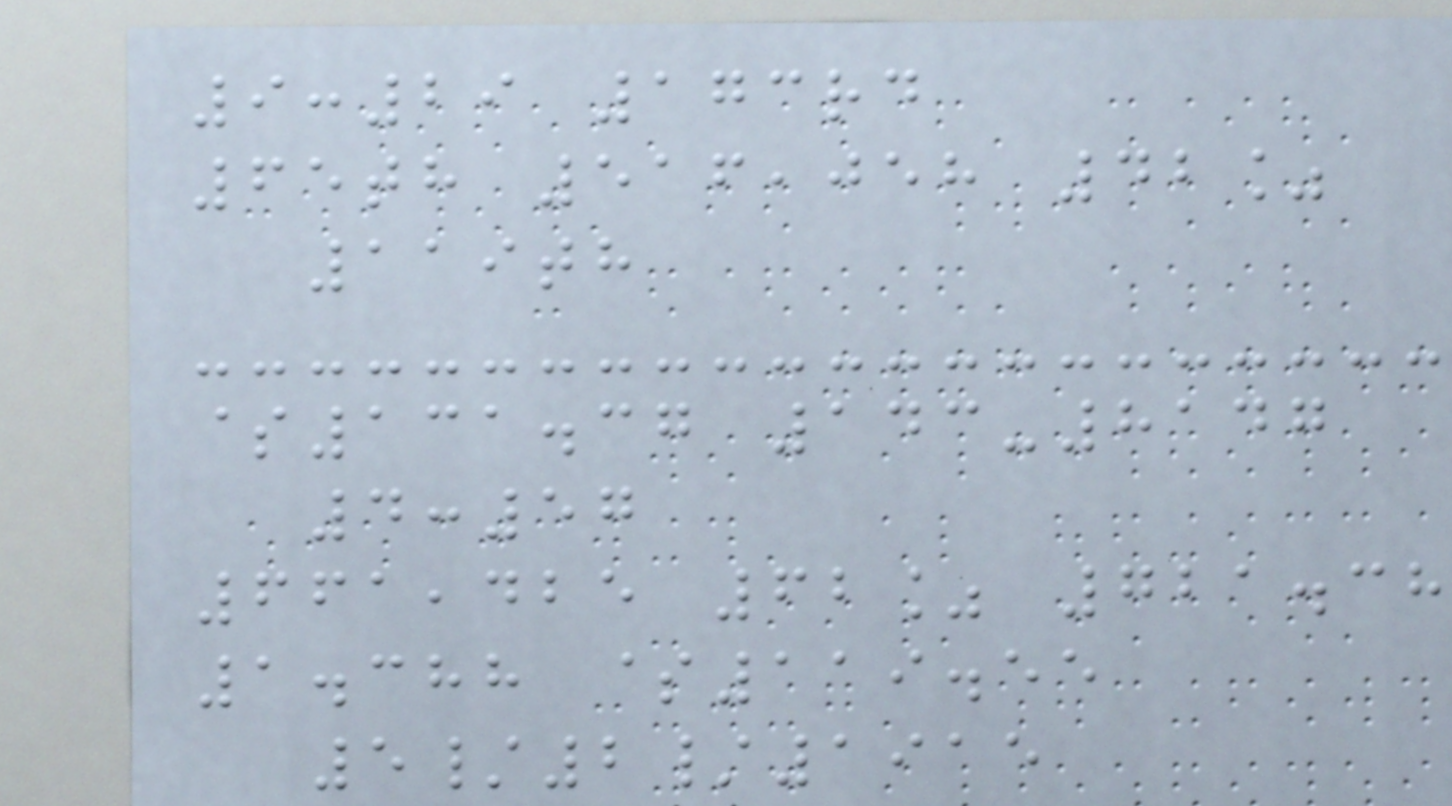9:29 173rd
65th 516,058 42%
119th
$131.37 143-8147
4:57
661,425 62% 721.38
1.388 $119.55
5/2/1915
